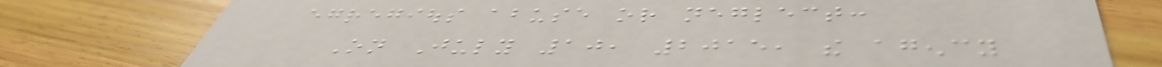egregious abuse or neglect:
On July 10, 2015, the agency
